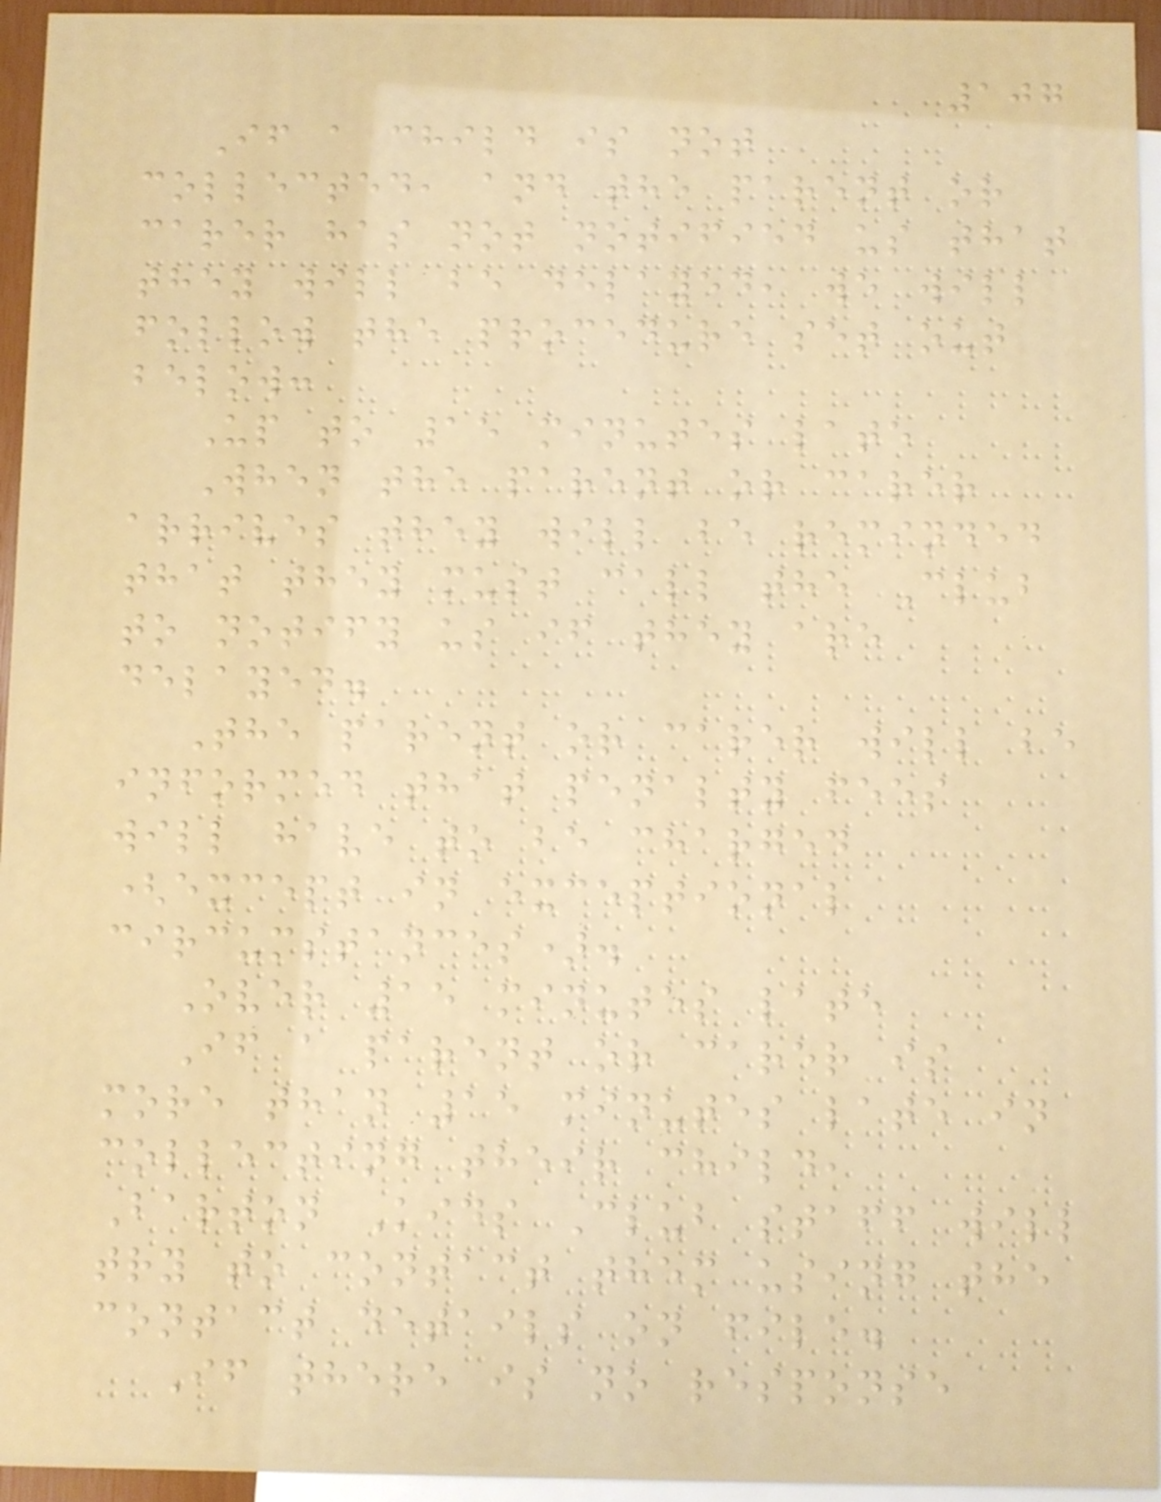107
If a child is not
collected, and the parent or
carer has not notified us that
they will be delayed, we will
follow the procedure set out
below:
Up to 15 minutes late
When the parent or carer
arrives they will be reminded
that they must call the Club
to notify us if they are
delayed.
The parent or carer will be
informed that penalty fees
will have to be charged
(except in exceptional
circumstances).
Over 15 minutes late
If a parent or carer is
more than 15 minutes late in
collecting their child,
Barton Kids Club staff will
try to contact them using the
contact details on file.
If there is no response
